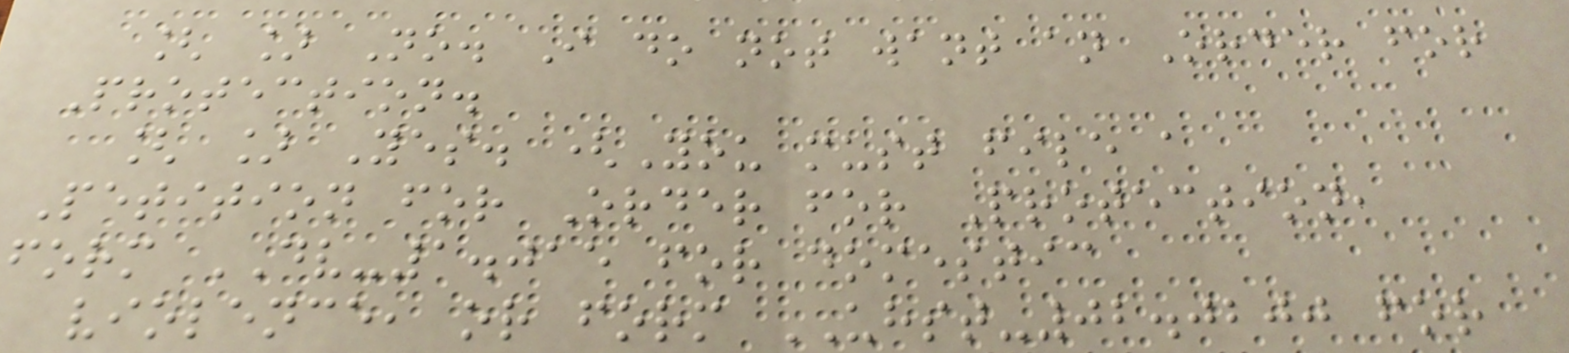[ ] No. I do not want an Order for
Protection.
[ ] Yes. (You must file a
Petition for Order for Protection,
form DV-1.015 for domestic
violence, or form UHST-02.0200 for
